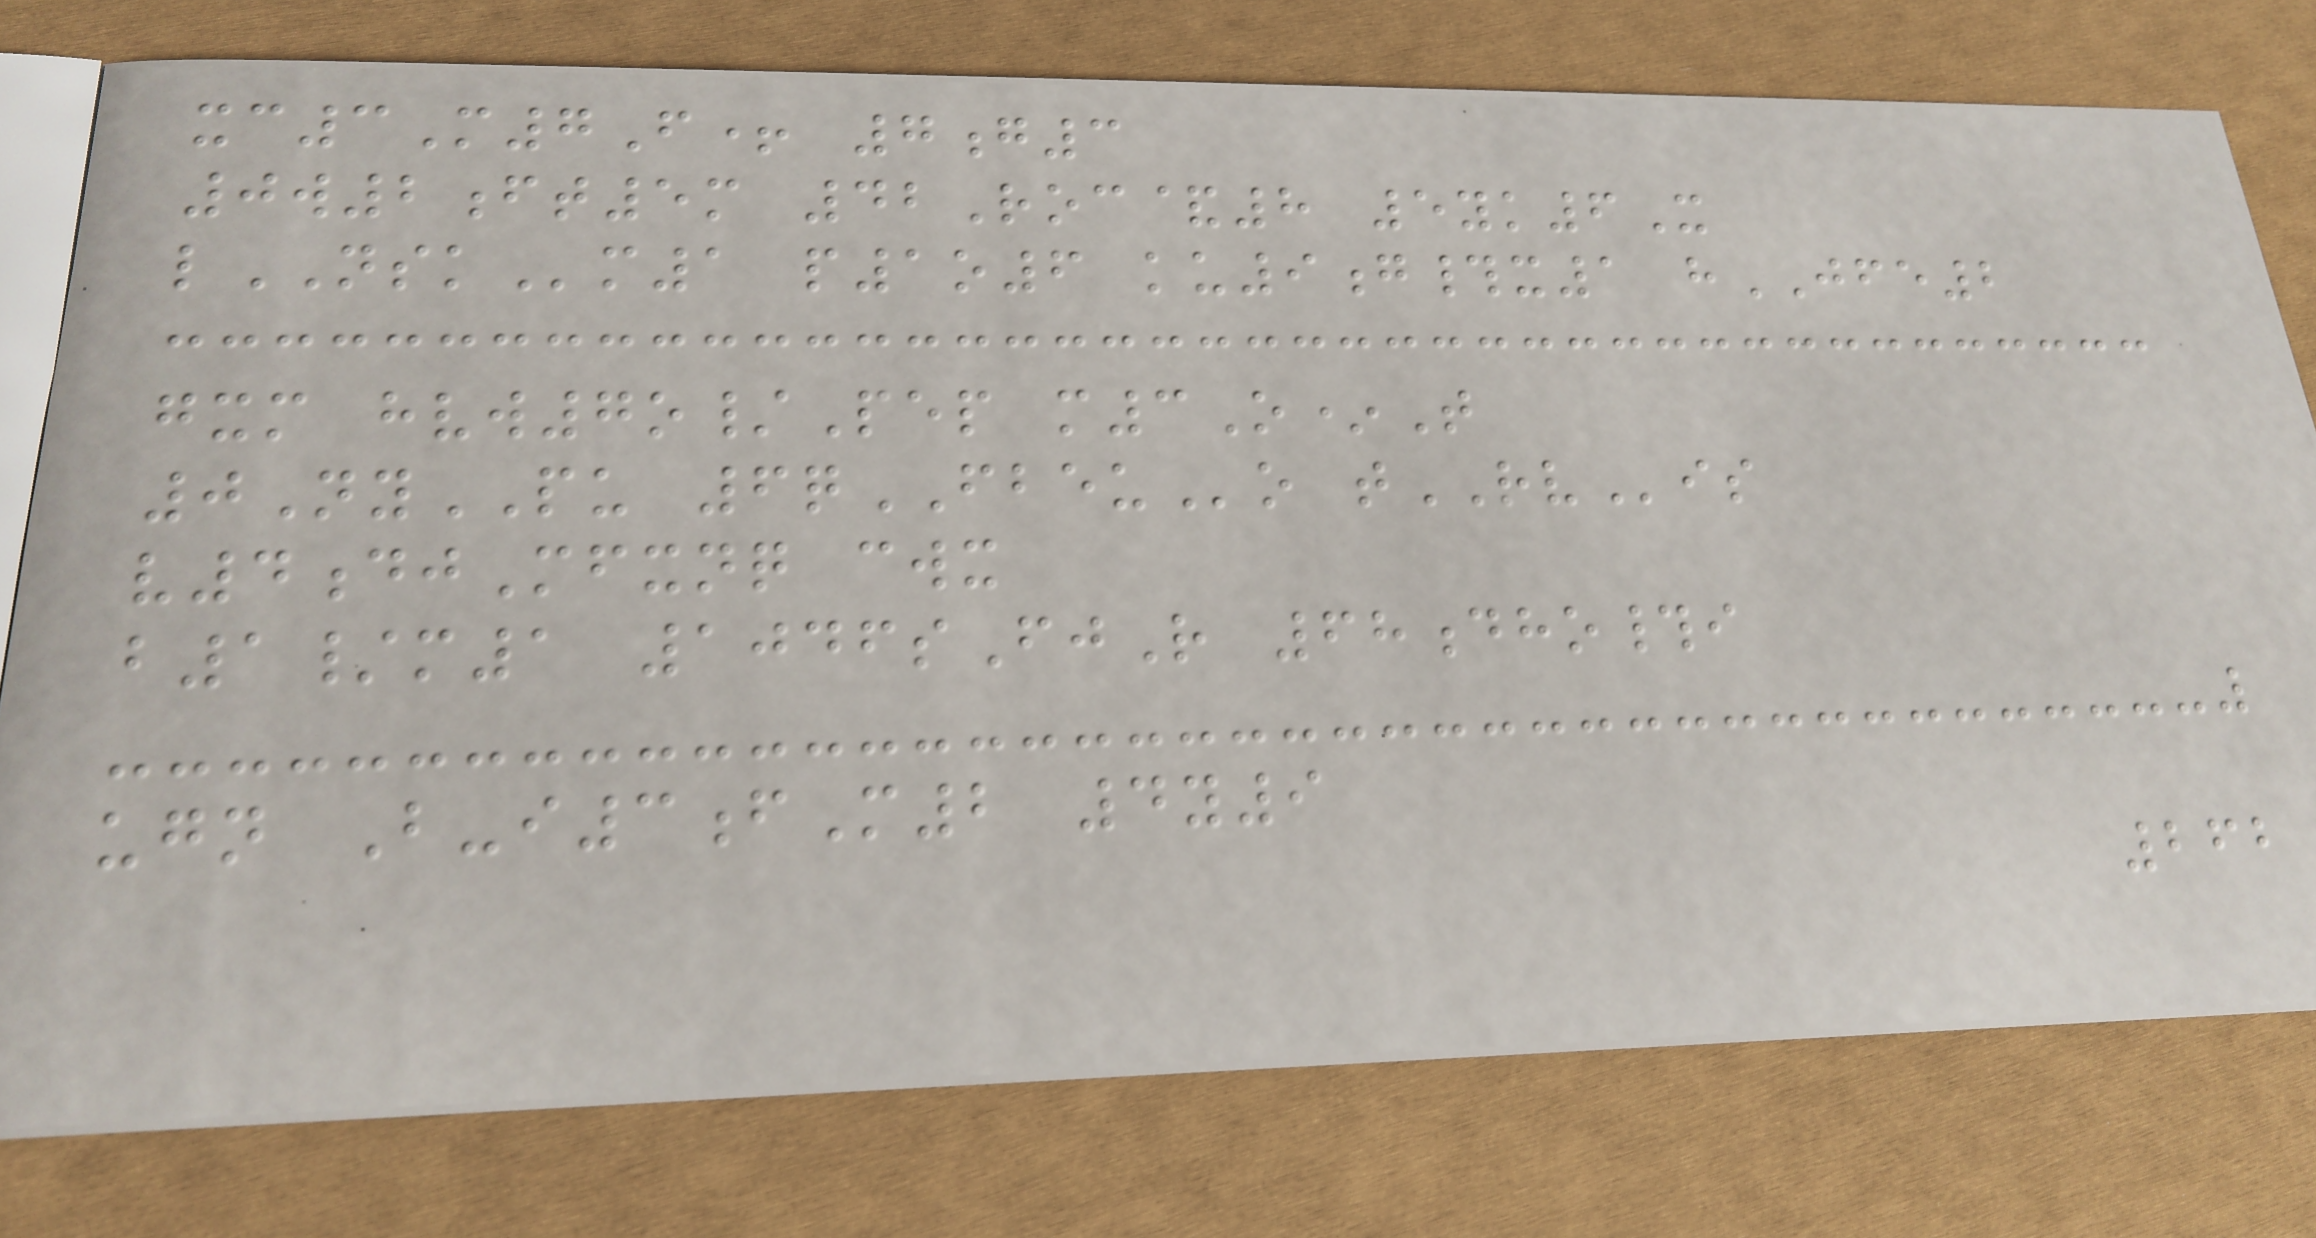xc3M7F+ 7g3
0w2ft5m 42Roc&8 5yk6X
lNSKm1 p1o6 ku9g#x1 hJFE2
gxm hvw7o/Pep m3O*T
0NyPU 6qFBEUo tRVis
v4djMfxnq cwx
b1/m1 1046sFjR 68dho#i
ugn B-i3fM2 4y9
262
